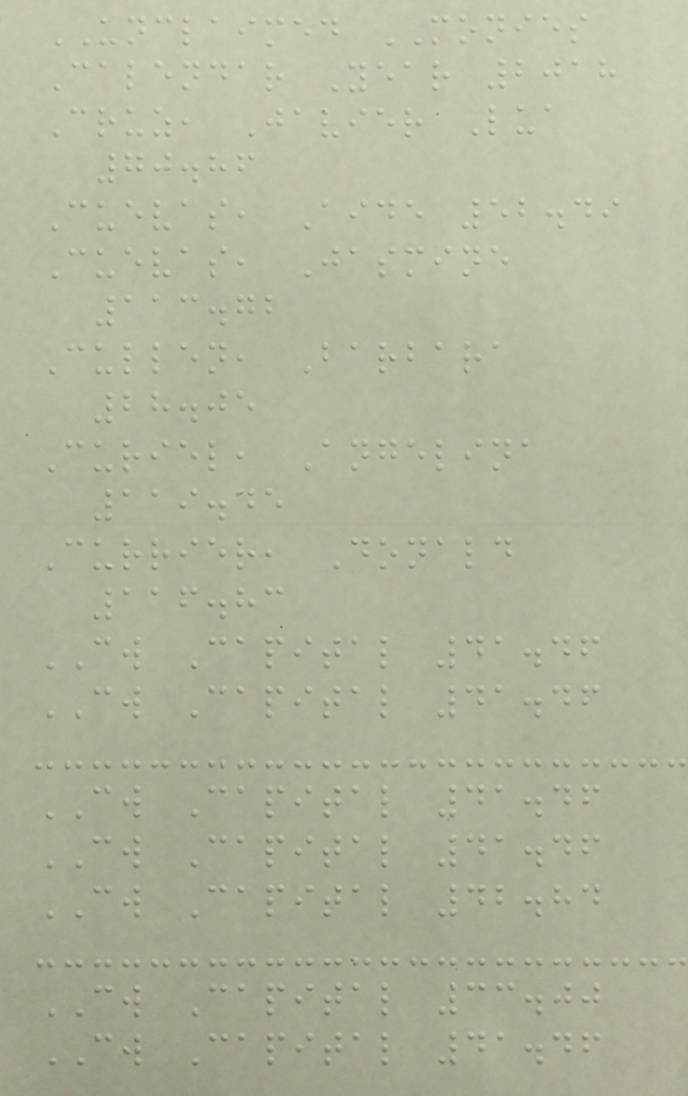UNCLAIMED MONIES
Calendar Year 2018
Cruz, Javier Lua
70.86
Cuevas, Aide 52.49
Cuevas, Jasmine
113.72
Cullen, Barbara
28.05
Curiel, Angelina
119.45
Currier, Donald
116.83
CW Capital 41.46
CW Capital 41.46
CW Capital 41.46
CW Capital 41.46
CW Capital 42.84
CW Capital 33.00
CW Capital 41.46
